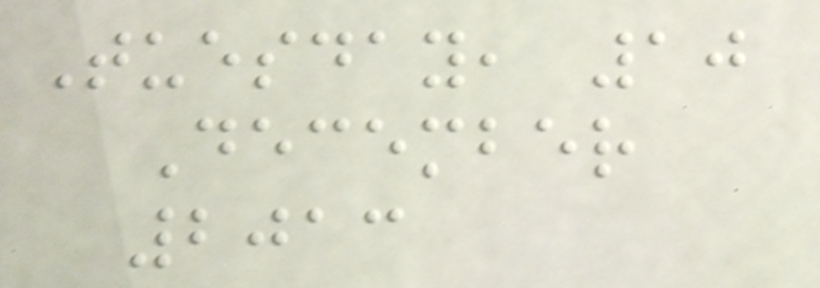Tuesday, 10
December
2013
